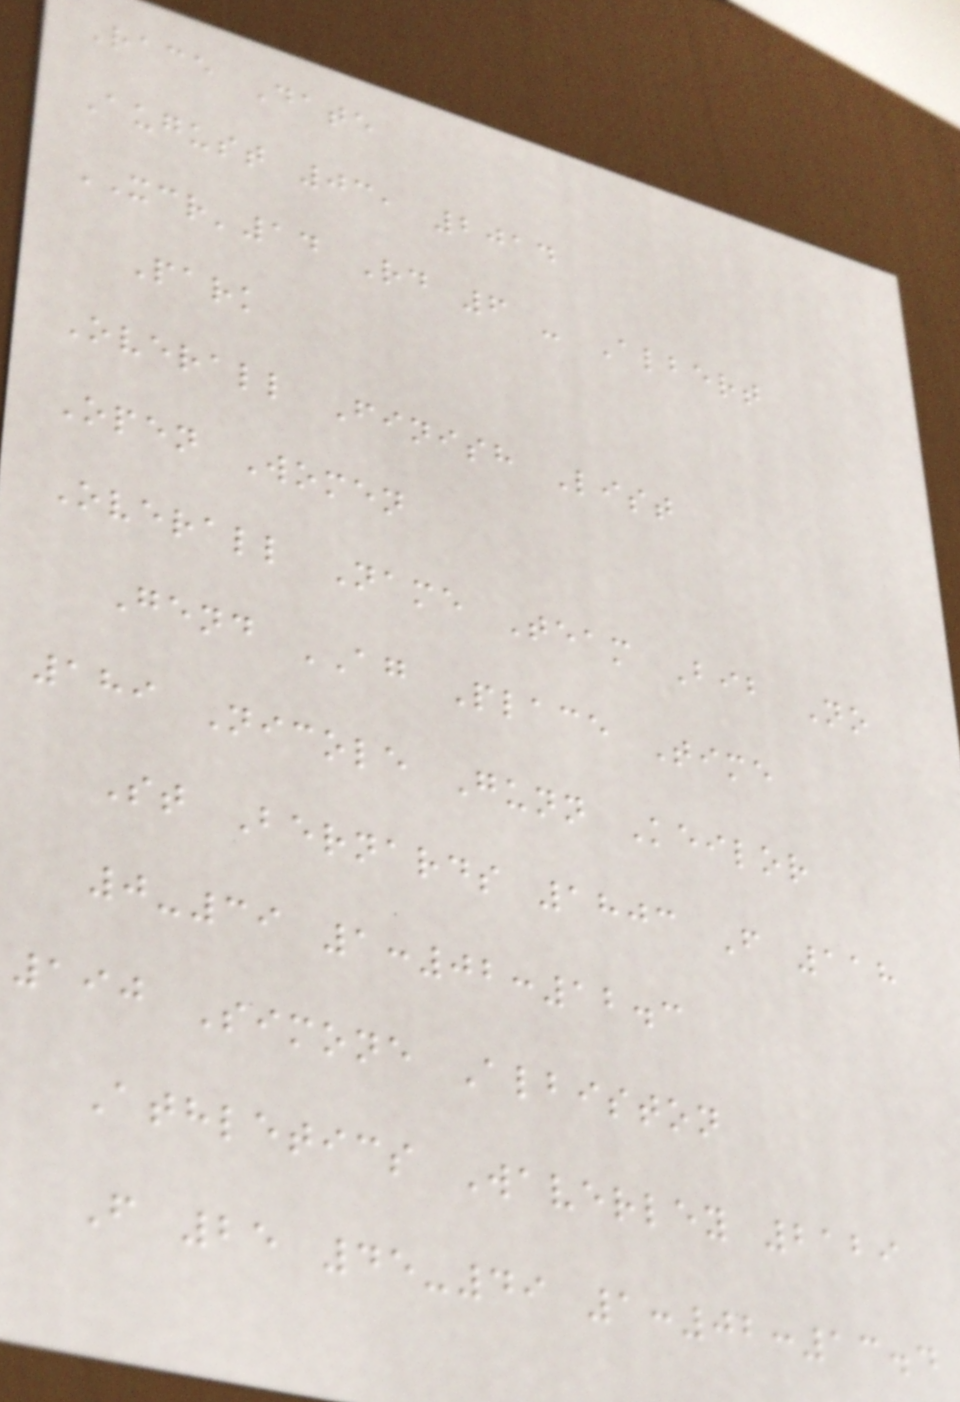Race Date
August 03, 2014
XCR'14 Rd 6 - Albert
Park
Overall Finish List
Open Women
Overall Name Team Bib No
Gend AG Place Time
189 Nicole Gunn Keilor
St Bernards 1803 F 118
0-39 1:02:12.3
190 Simone Albiston
Athletics Waverley 2129
F 25 45-49 1:02:13.4
